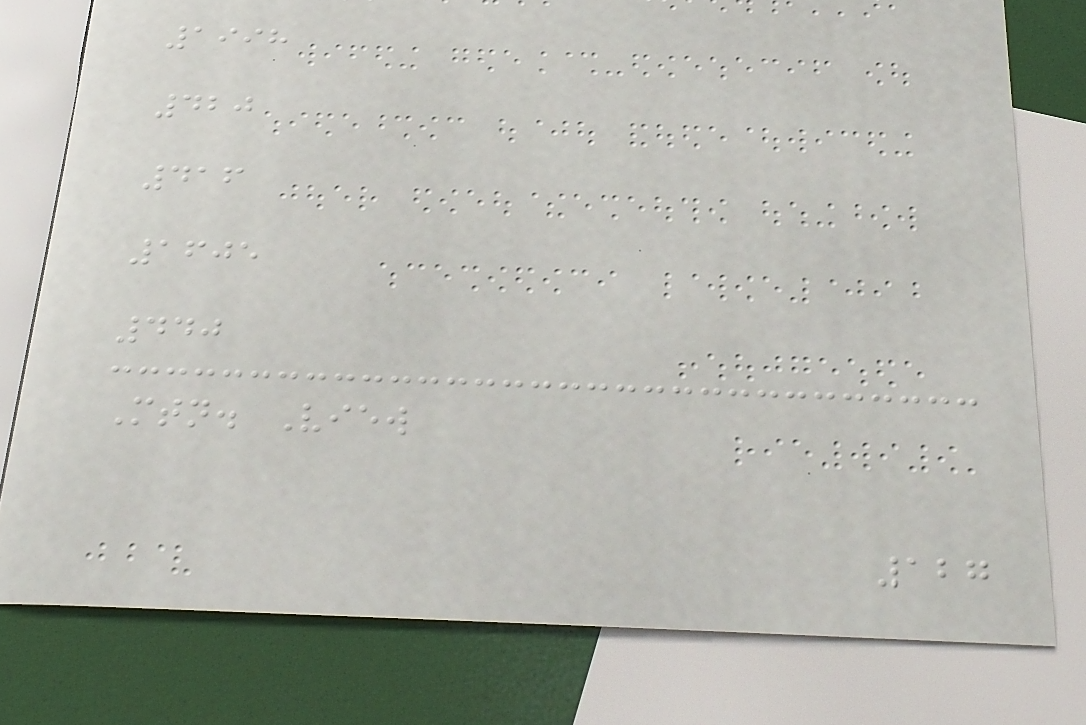1998
420
416
1605
440
Mtn. View
127
